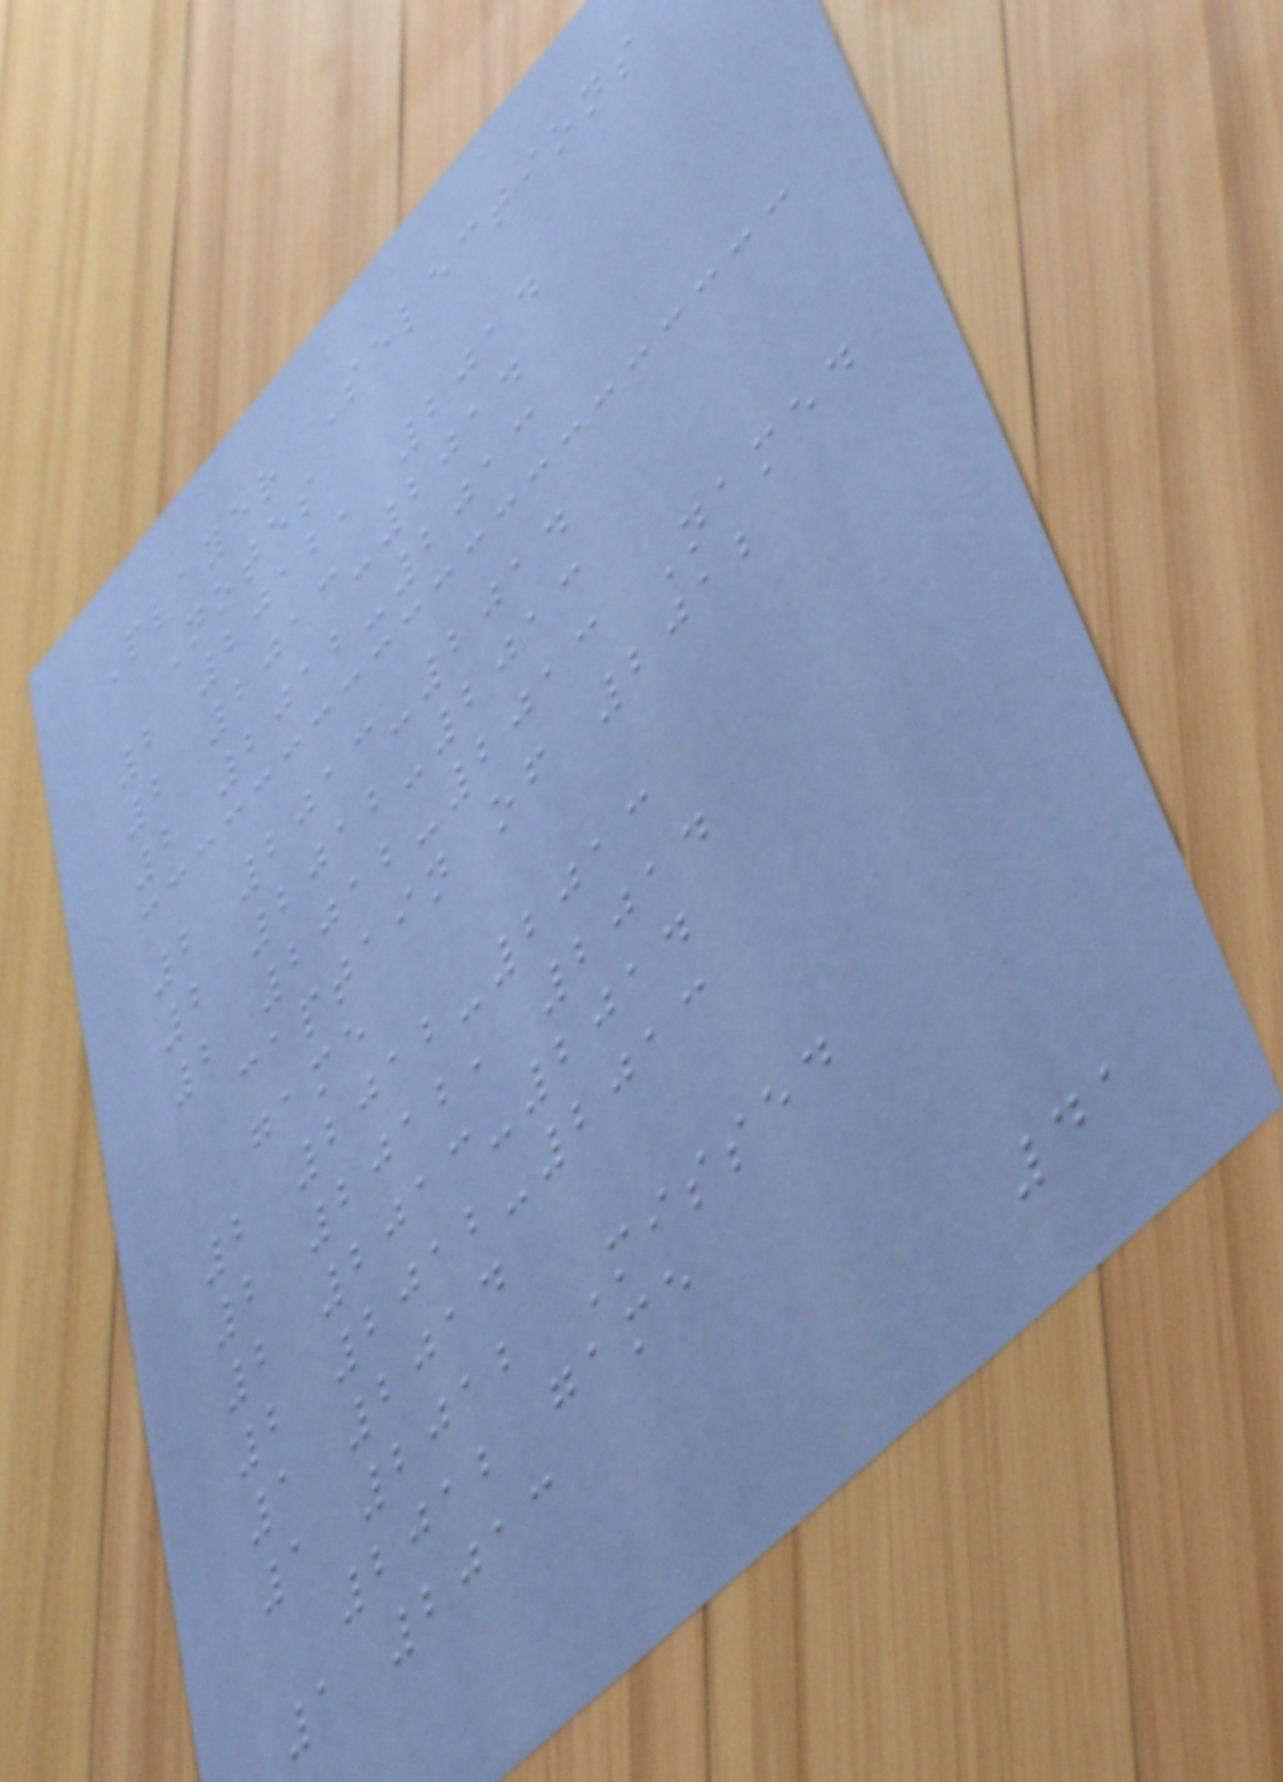Player Selections
Notes
2 2012, 2014
2 2013-2014
2 2012-2013
2 2013-2014
2 2012-2013
2 2012-2013 Named
captain of 2012
game
2 2012-2013
2 2012, 2014
2 2013-2014
2 2012-2013
1 2014
1 2012 Missed
2012 game
1 2013
41
